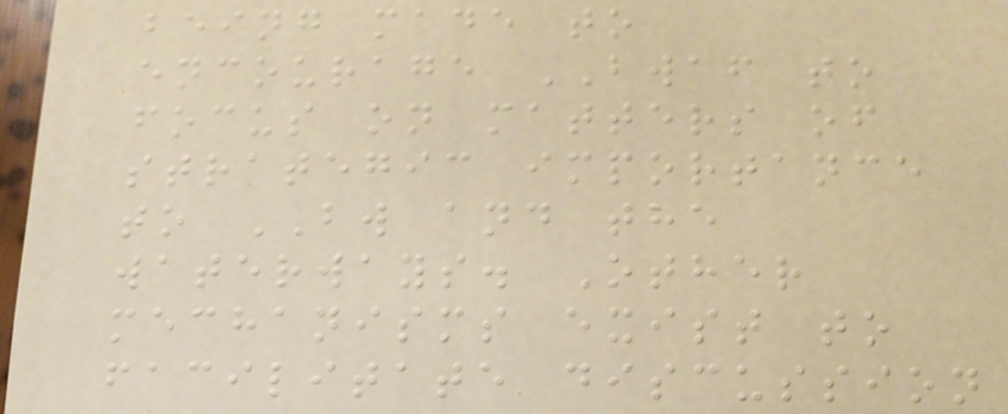being made to
encourage BWAF to
focus on matters of
strategic importance
to BW and the
waterways. Other
mechanisms exist to
facilitate discussion
